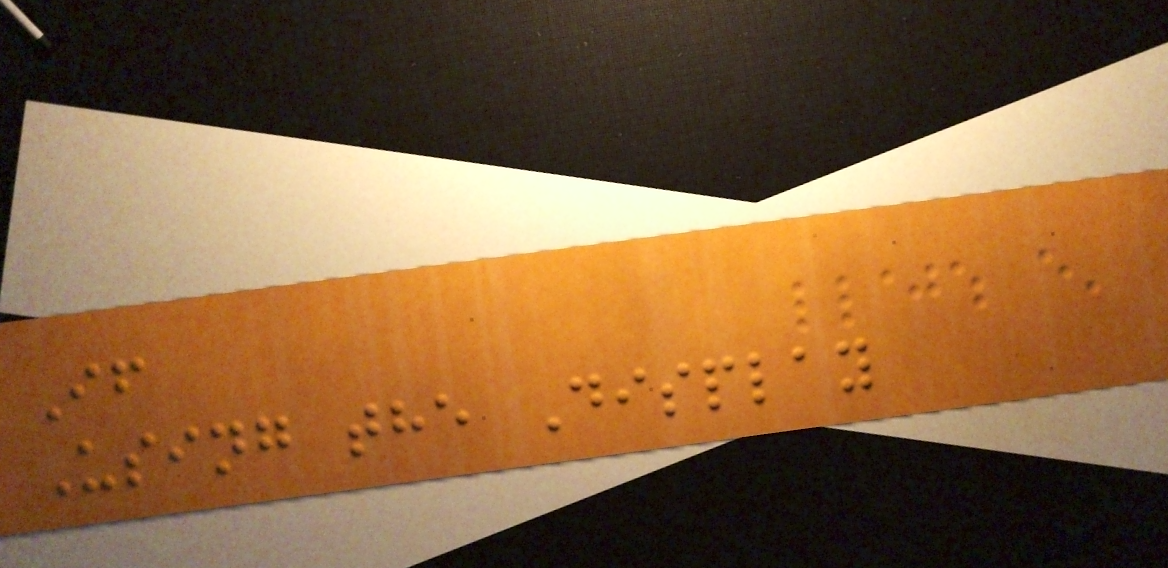If
Using the Display
